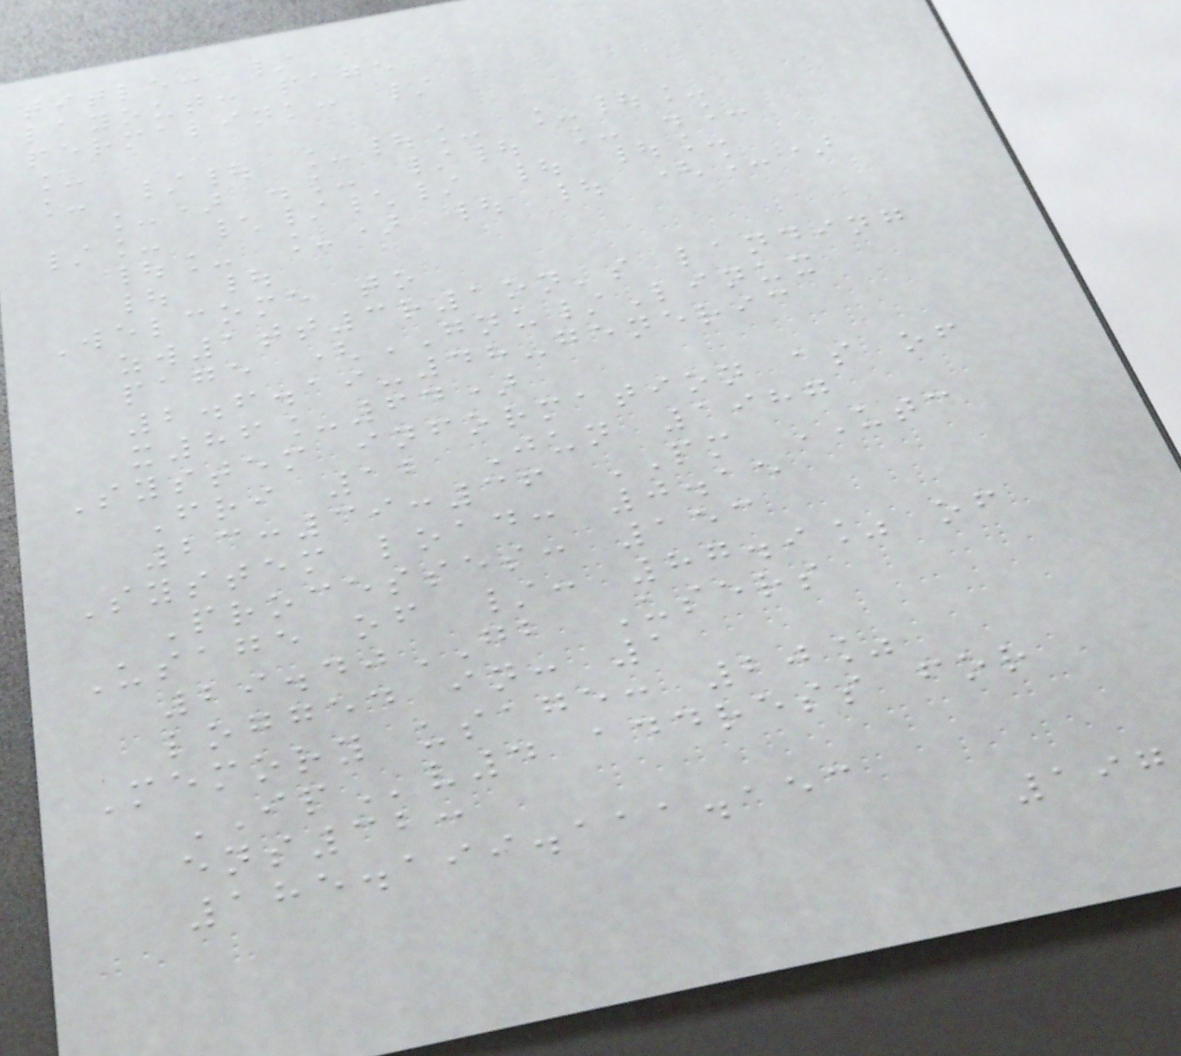title: /
layout: page
permalink: /
_
_ /| _|_ _|_
_) ._ /| _ ._
/_ \/\/ | |_
|_ _) | | (_)
| |
Welcome to
zw1tt3r1on's landing
page (GNU/Linux
2.6.19-48-generic
x86_64)
System information as of
Fri 12 Jun 1987
23:39:36 PM UTC
System load: 0.15
Processes: 153
Usage of /: 87.9% of
29.40GB Users
logged in: 1
Memory usage: 20%
IPv4 address for
ens32:
185.199.111.153
197
